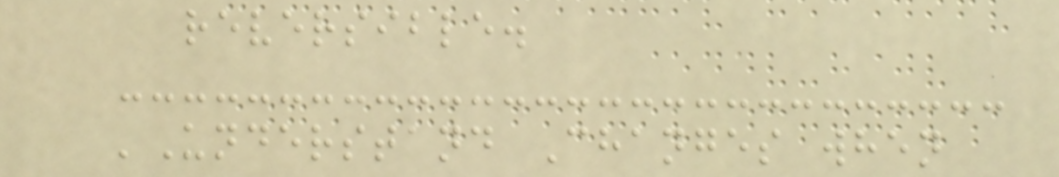reversible.
'Understand Changes when
